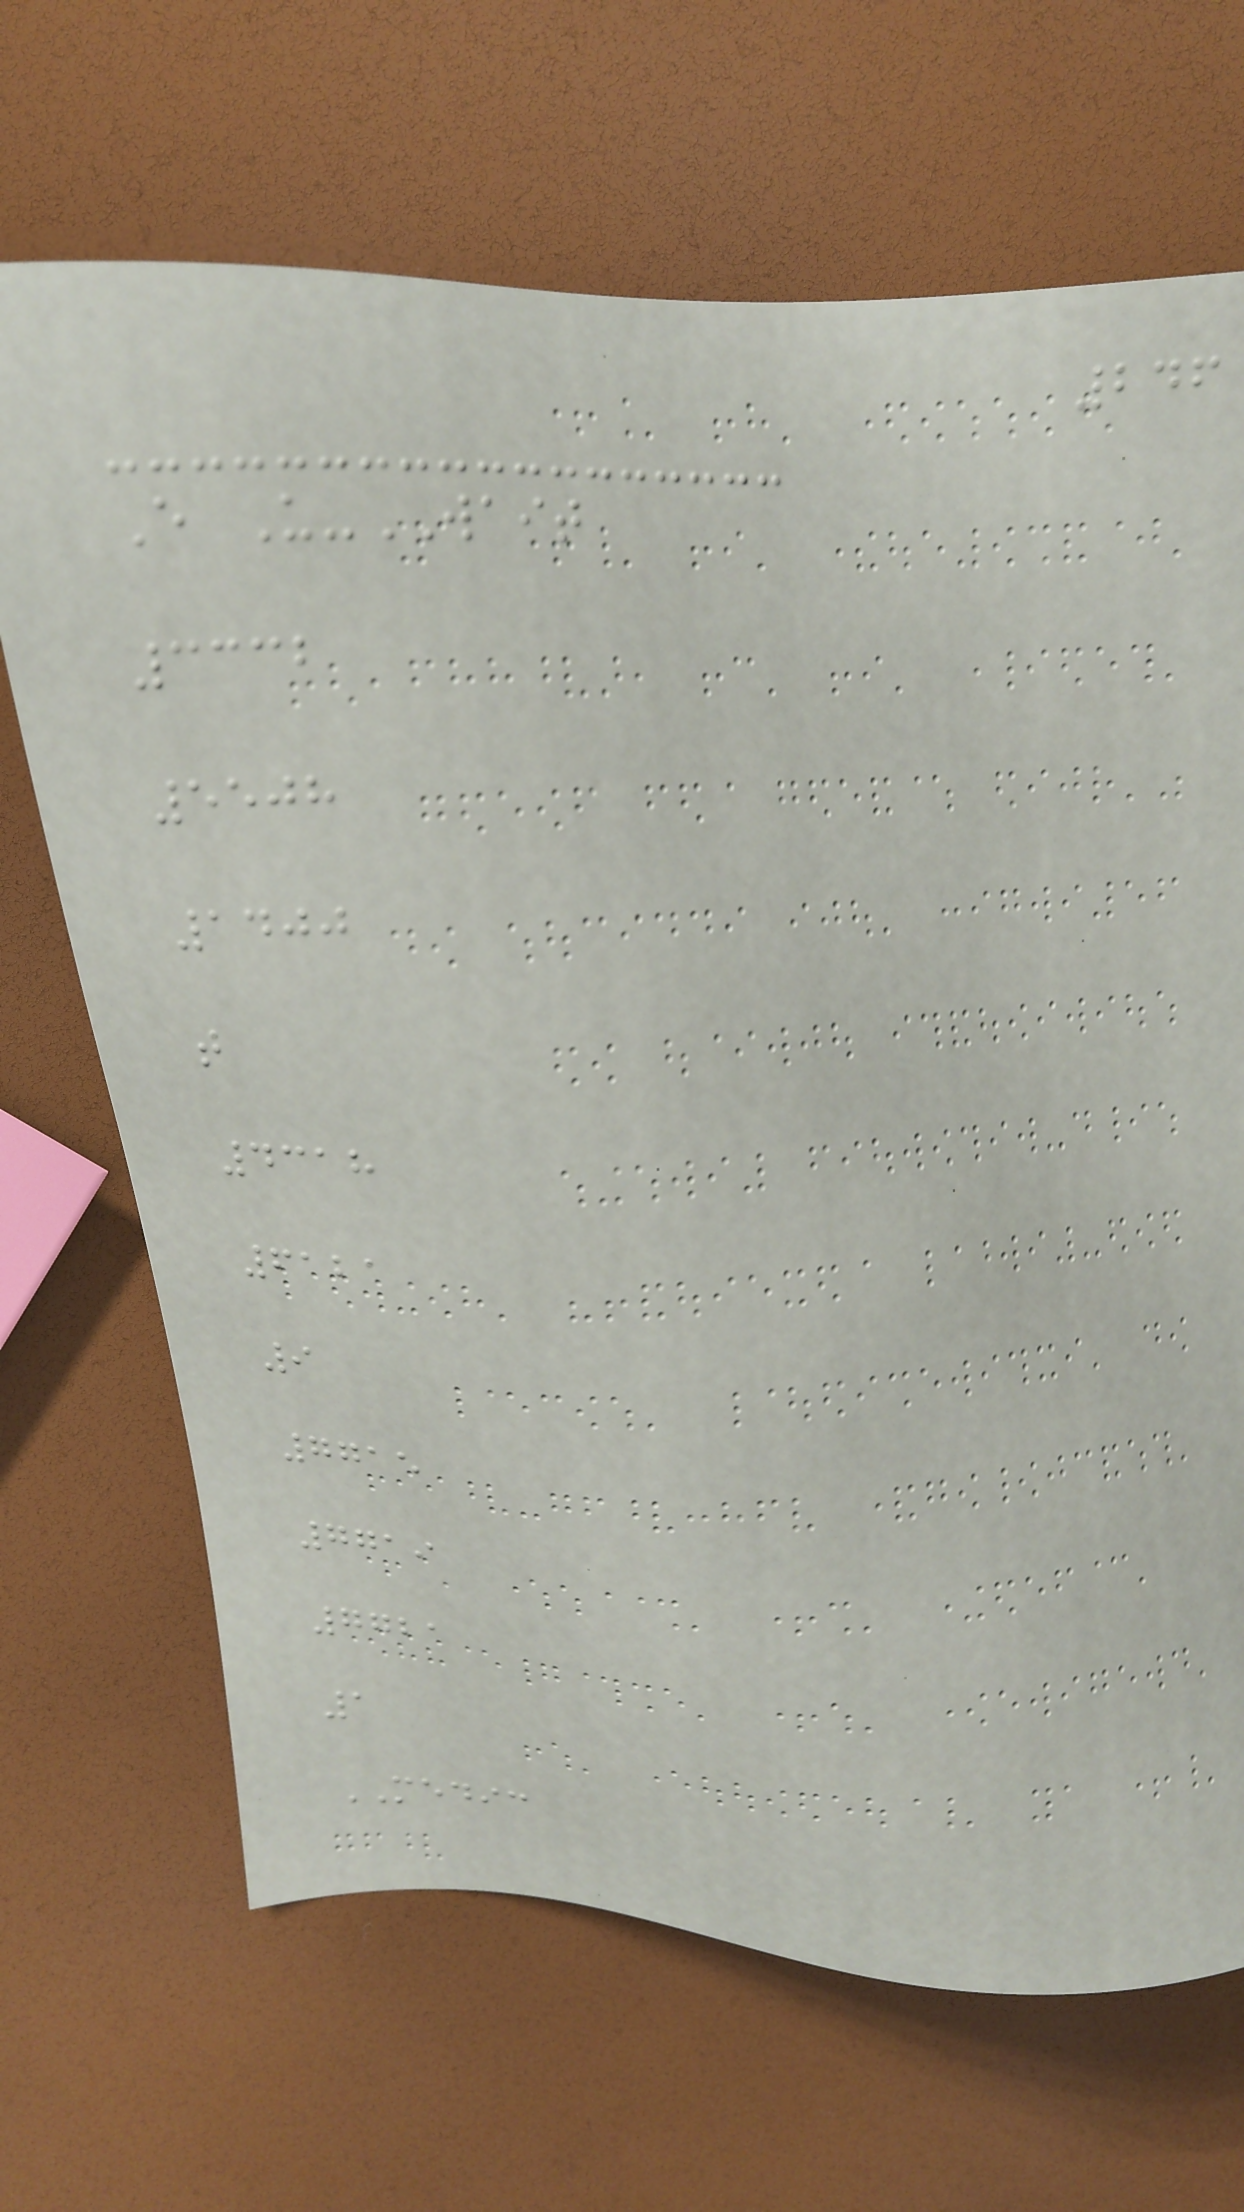246
E U-WAIT
3332
5508
1400
t
4318
6121
9
7715
7719
7721
1
MEDIC
